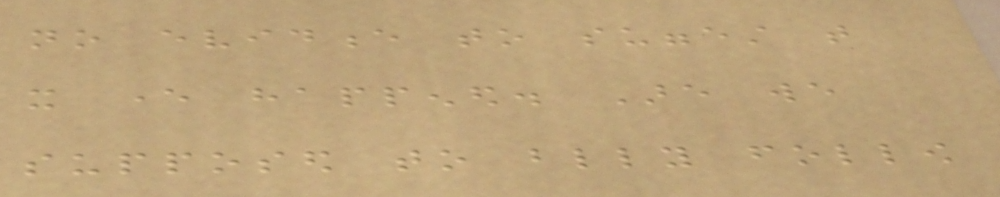no evidence to suggest that
it ever happened. Are we
supposed to blindly follow
